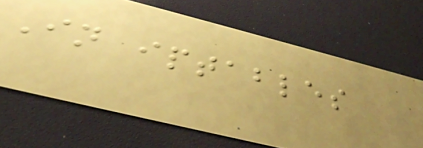In iptables
